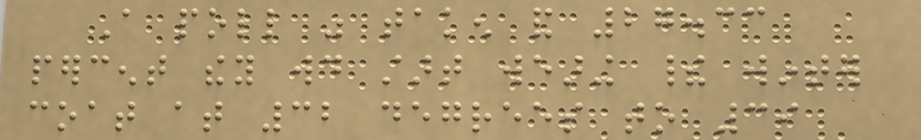A poll was taken and 27.33
percent they would start wearing their winter
coat at 32 degrees to 39
